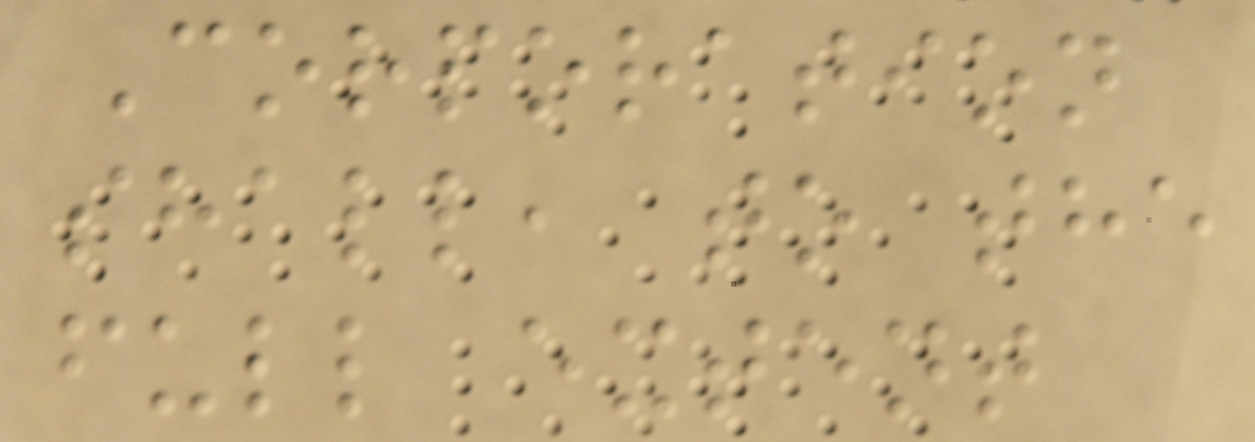Corporation
shall, to the
full extent
